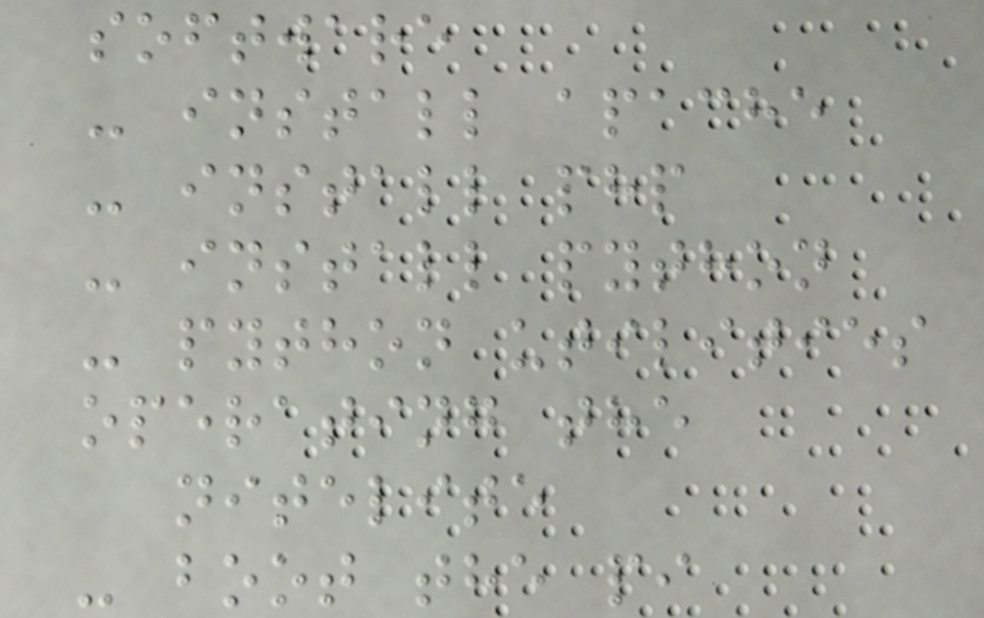software
- install apache
- install php
- install python
- python utilities
operating the
nitelite
- boot the pi
